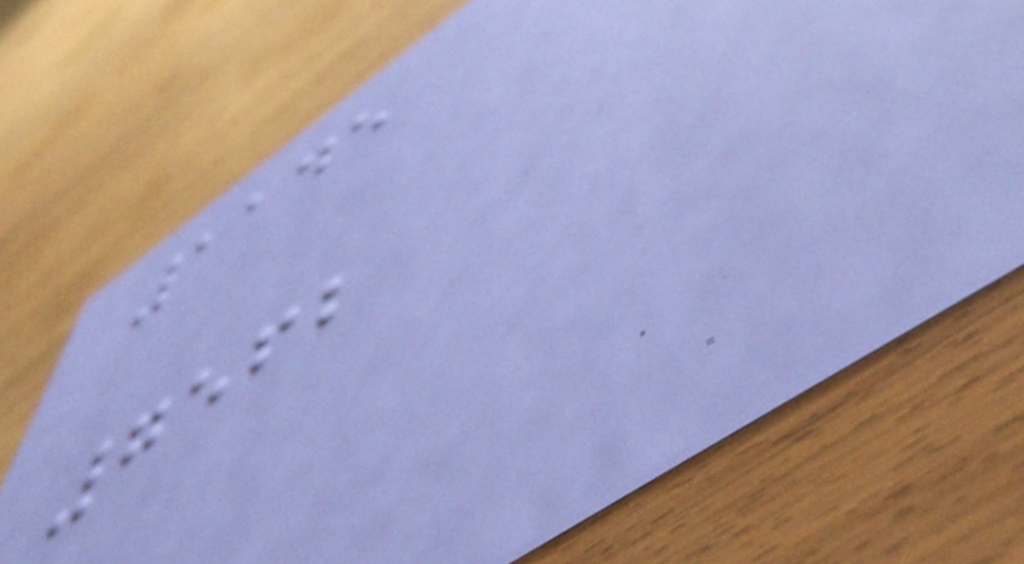1145
7562
